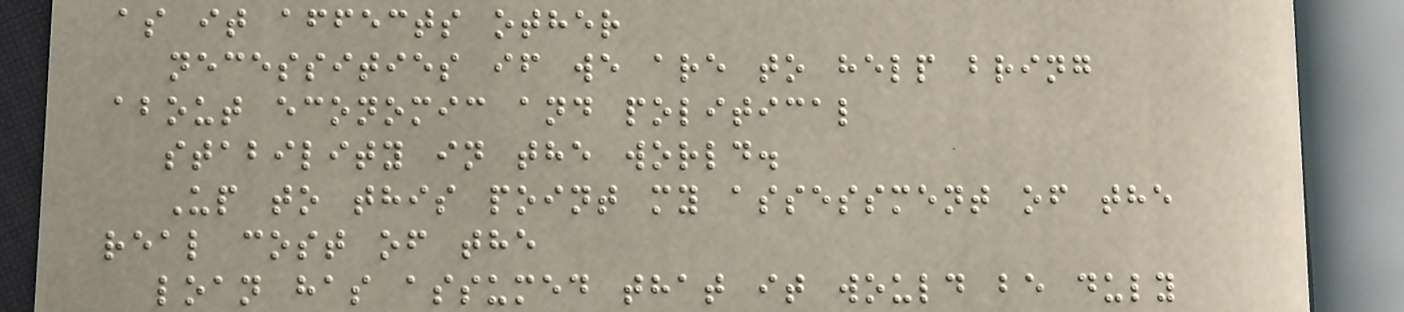as it affects other
necessities if we are to help bring
about economic and political
stability in the world.
Up to this point my assessment of the
real cost of the
loan has assumed that it would be duly
